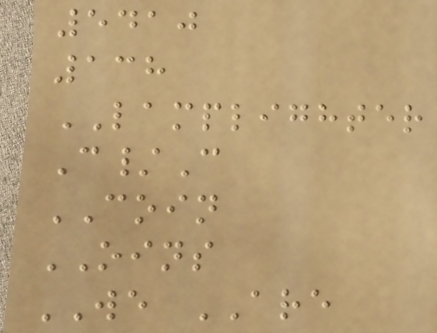5410
138
LAMPLIGHTER
C/C
COIN
OINS
WE ARE
